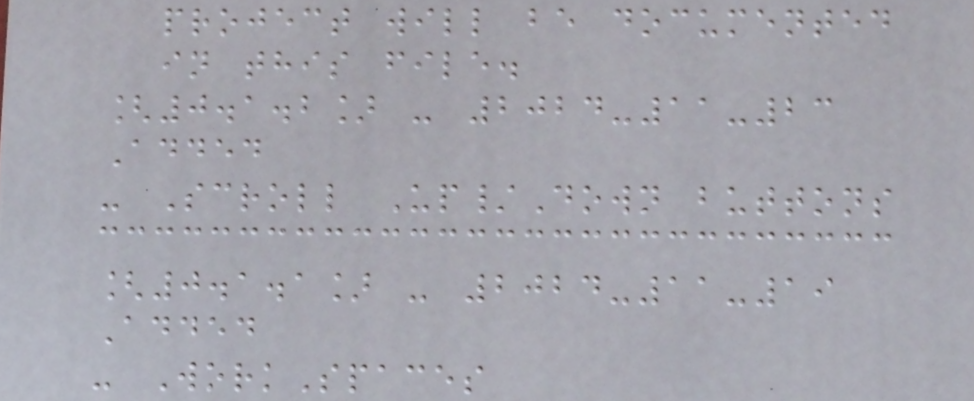project will be documented
in this file.
[0.1.2] - 2024-11-23
Added
- Scroll Up/Down buttons
[0.1.1] - 2024-11-19
Added
- WorkSpaces
